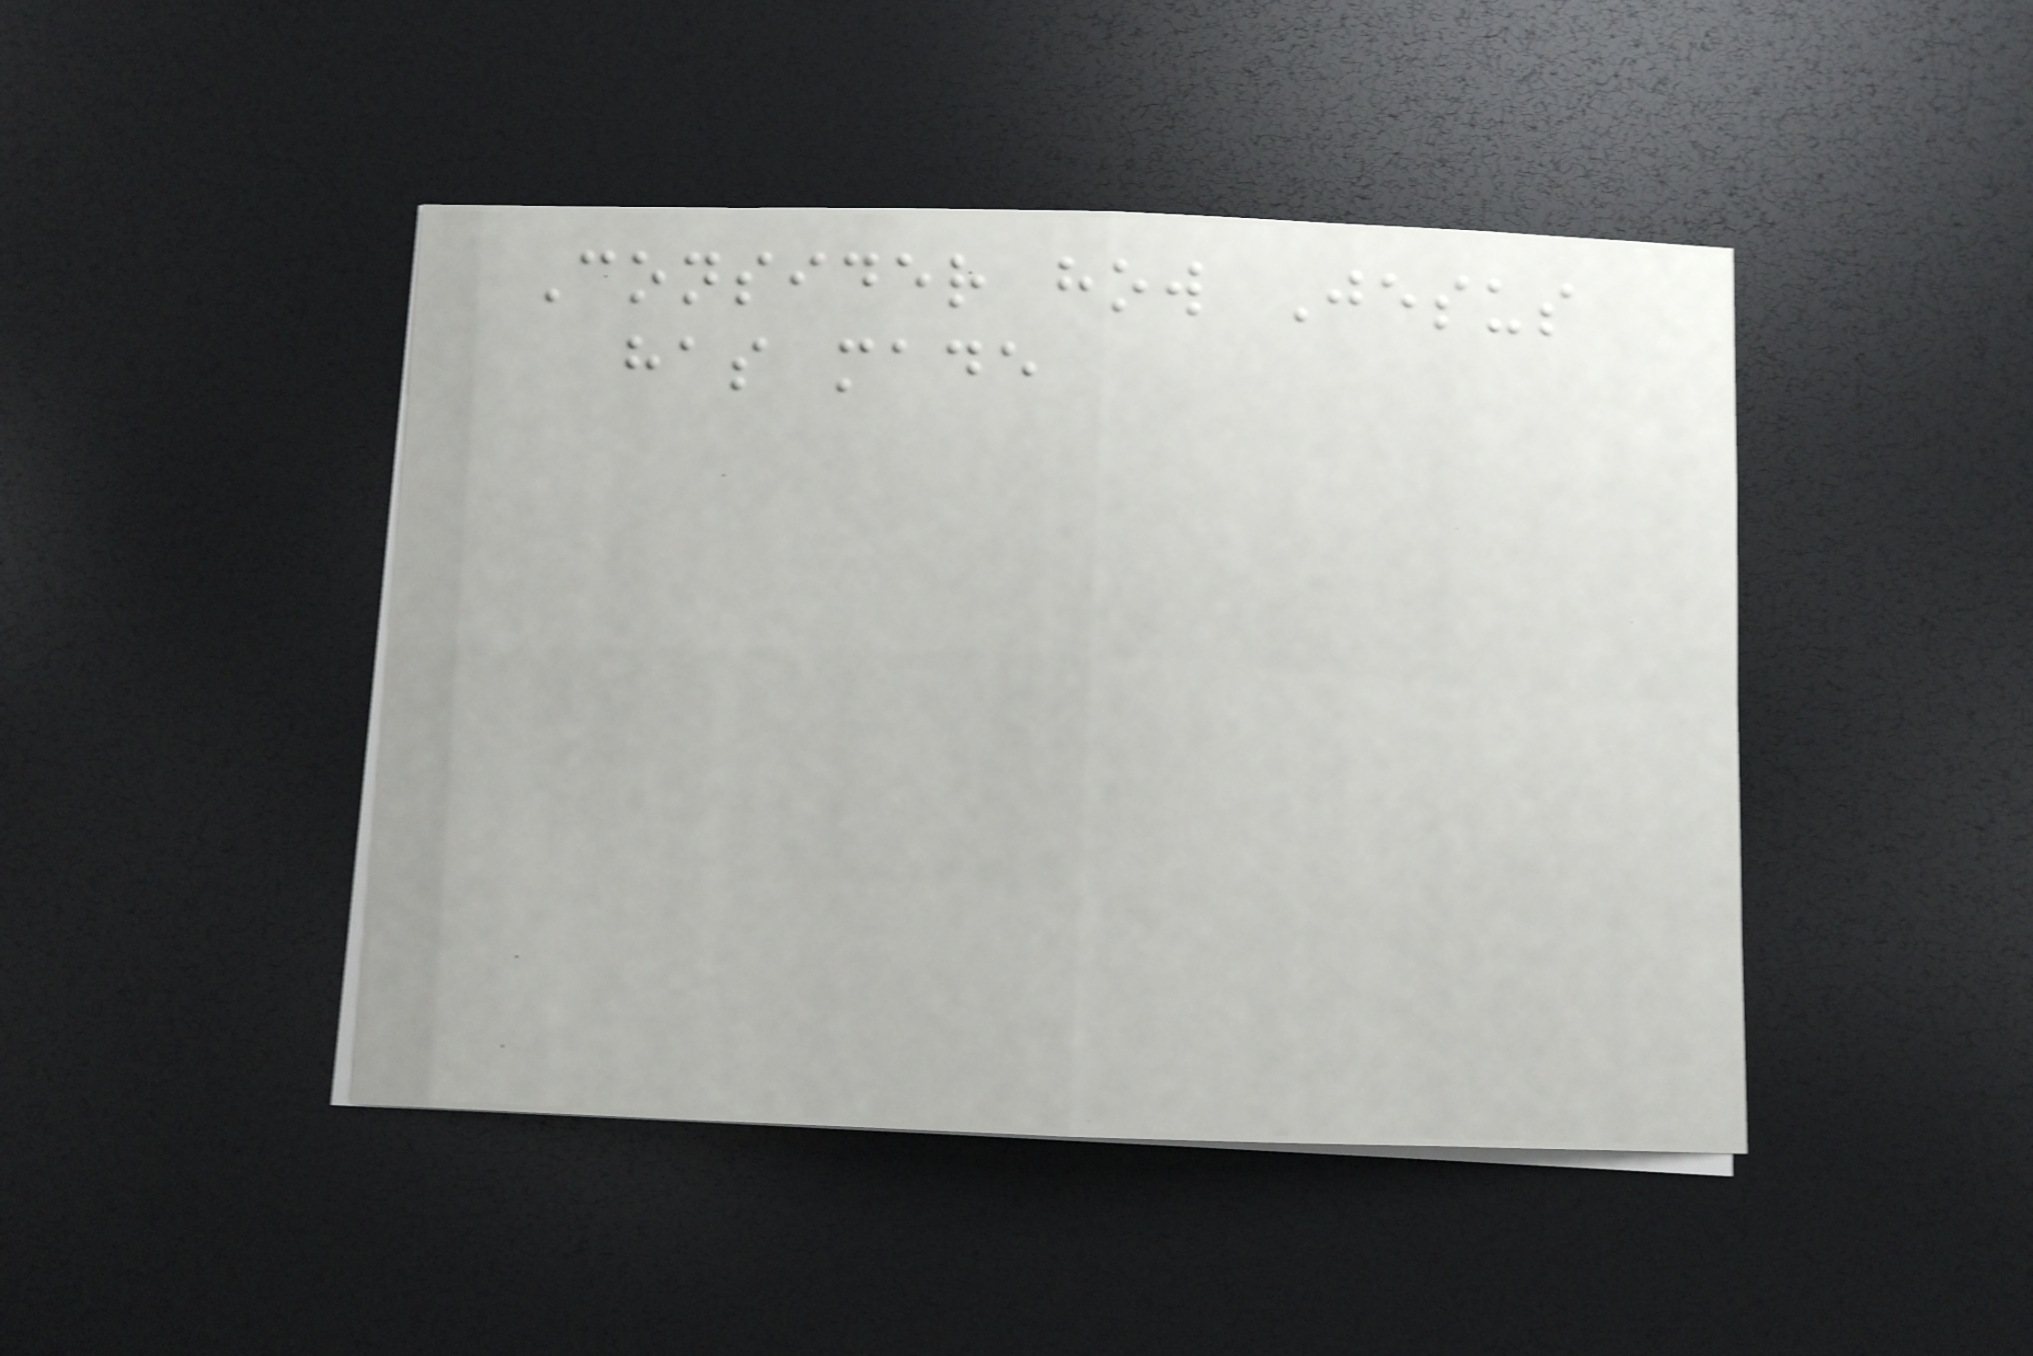Consider how Jesus
has made
